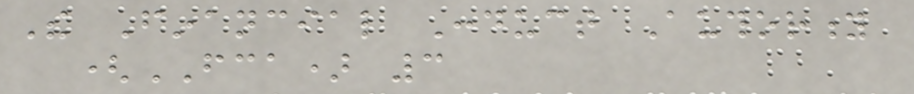The Financial Conduct Authority
(FCA) 3
